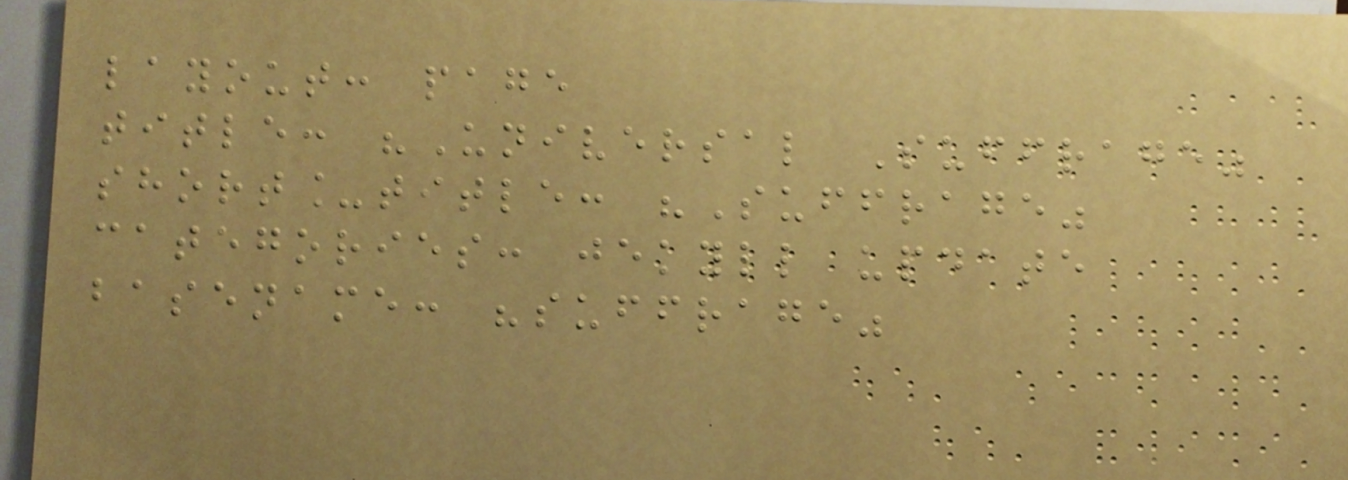layout: page
title: "Universal Suffrage"
short_title: "Suffrage"
categories: jekyll update
basename: "suffrage"
